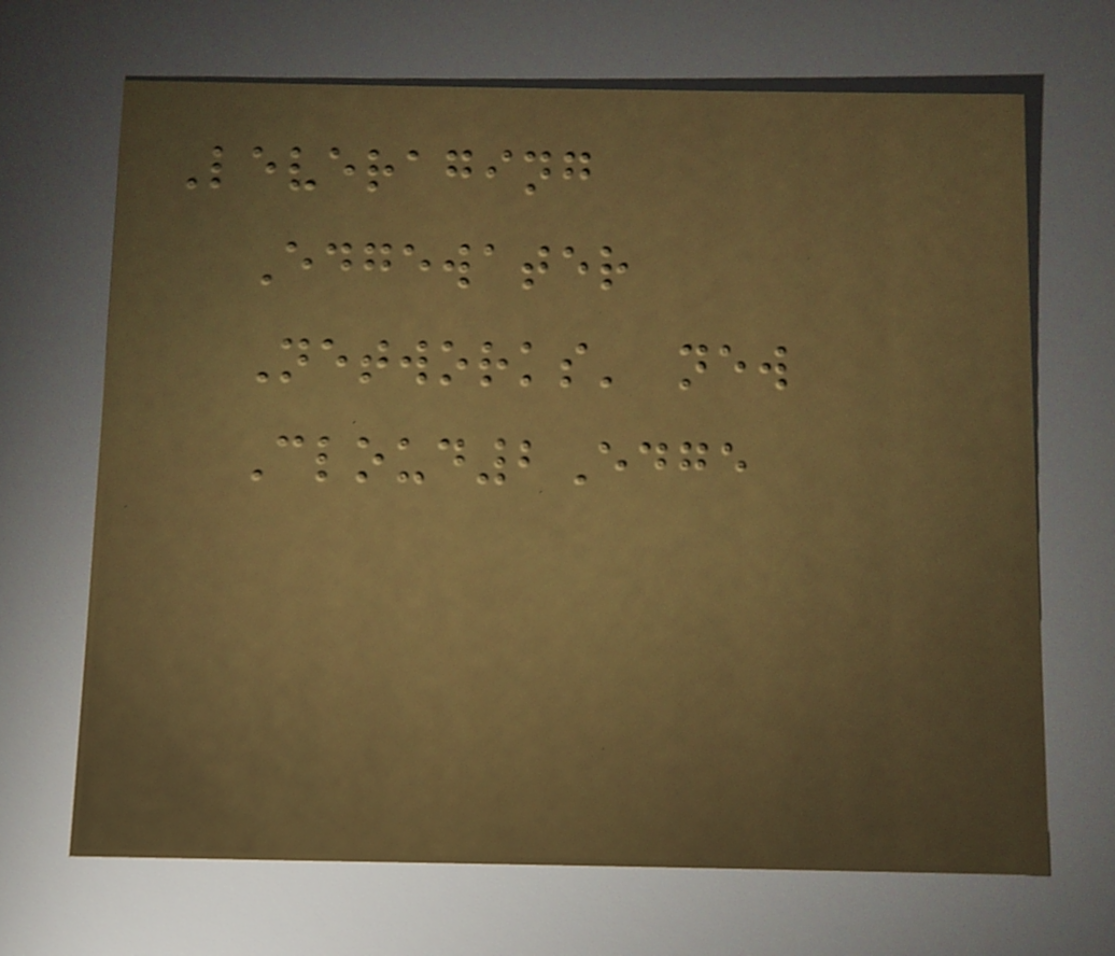Leveraging
Edgewater
Networks' new
Cloud2Edge
